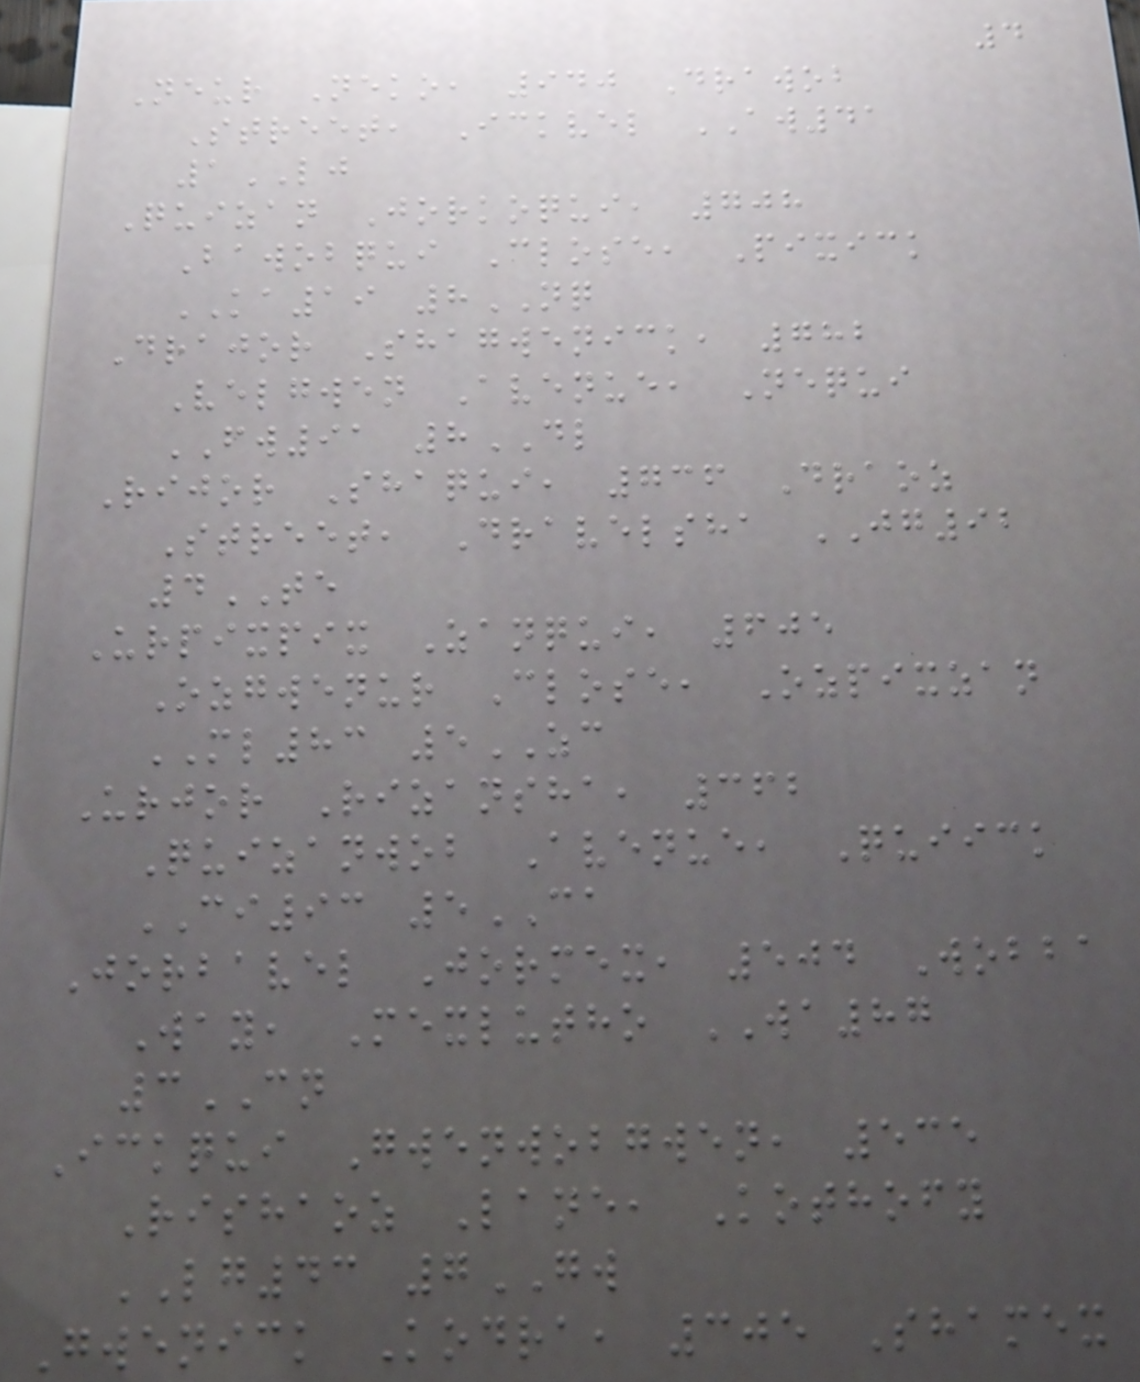4
Neur Neko, 940 Drawob
Street, Ickvel AW41
1LJ
Quizan Jorkoqui, 708
Bawobqui Close, Pixick
KA19 8NQ
Drajor Shagwenick, 782
Velgwen Avenue, Nequi
FW91 8DL
Rijor Shaqui, 736 Draoz
Street, Dravelsha JG92
4TE
Urpixpix Zanqui, 605
Ozgwenur Close, Ozpixzan
ML83 5ZC
Urjor Rizansha, 362
Quizanwob Avenue, Quiick
CI93 5CA
Jorbavel Jormex, 504 Wobba
Way, Mexlutho WA87
3CN
Ickqui Gwenwobgwen, 535
Rishaoz Lane, Kothofy
LG43 7GW
Gwenick Kodra, 305 Shamex
